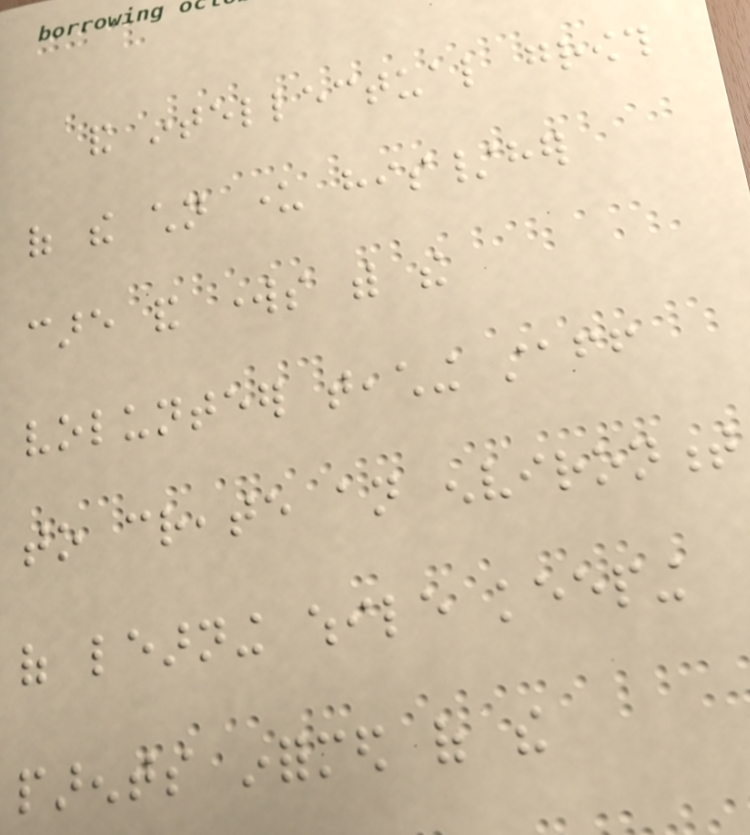and intellectual growth
of the children under his/her
care and works with the
volunteer teaching staff
to create an environment
of learning while keeping
parents informed of the
